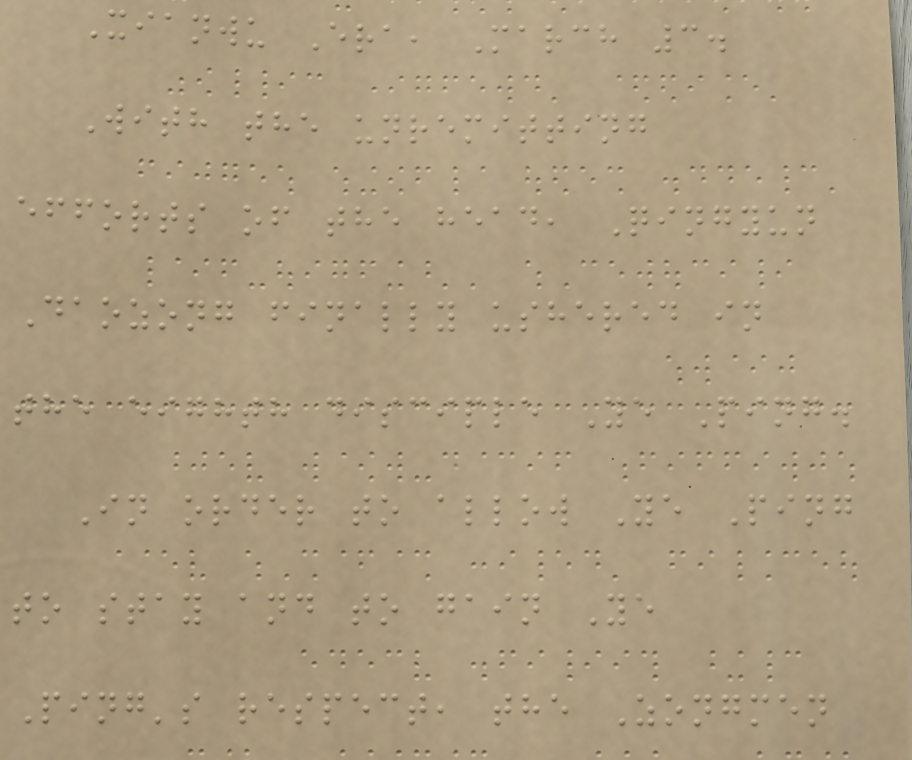Xianwu Era, March 3.
With the unremitting
efforts of the head, Qingyun
Daozong finally ushered in
the eighth disciple Ye Ping.
In order to allow Ye Ping
to stay and to gain Ye
Ping's respect, the Zongmen
